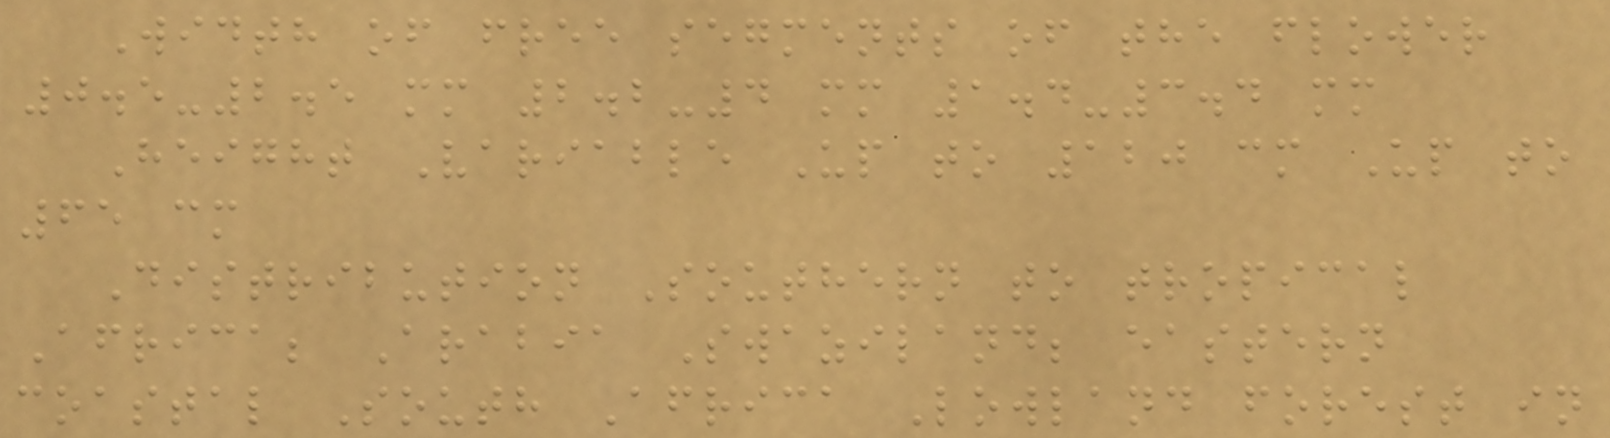Width of free segments of the flower
0.5-2.5 mm 2.2-4 mm 1.4-3.4 mm
Height Variable Up to 120 cm Up to
65 cm
Distribution Southern to tropical
Africa; Arabia Swaziland; eastern
coastal South Africa Lowland forest in
